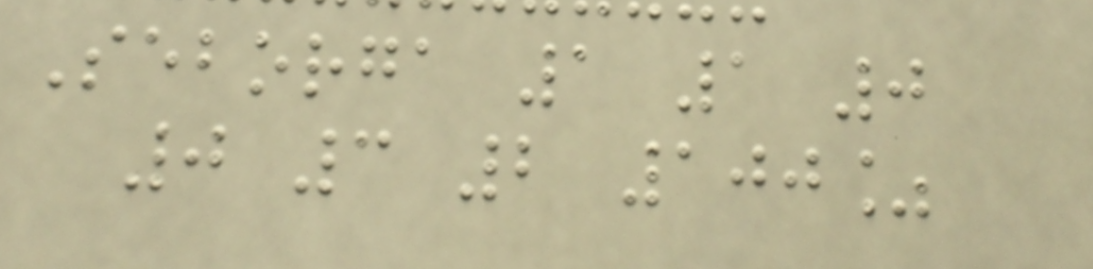Seborga 1 1 0
0 3 2 100%
